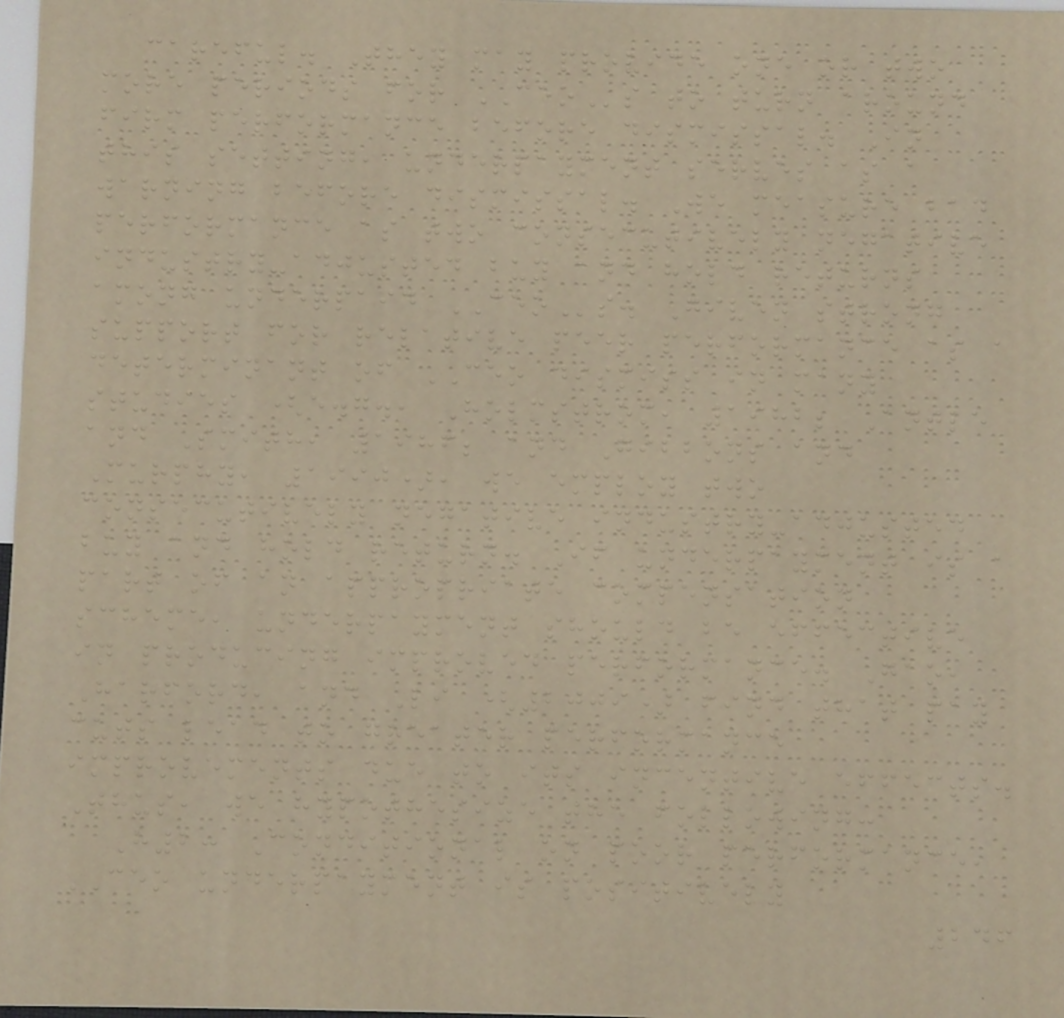careful. They may provide one or two
more periods for CEOs to turn around
firm performance before dismissal. In
this setting, underpayment serves as a
warning before dismissal. We measure bad
performance as two consecutively negative
industry-adjusted buy and hold returns
among underpaid CEOs. Given strong
support for relative peer performance as a
determinant of CEO dismiss in many
studies (e.g., Holmstrom, 1982; Antle
and Smith, 1986; and Gibbons and
Murphy, 1990), we employ two
consecutively negative industry-adjusted
buy and hold return. If underpayment is a
part of an appropriate compensation
scheme, underpayment should be effective
in producing improved performance. Gao,
Harford, and Li (2009) find that pay
cuts lead to greater performance
improvements due to its incentive effects.
Thus, we hypothesize the following:
H2: Conditional on poor performance,
CEO underpayment is positively
246
